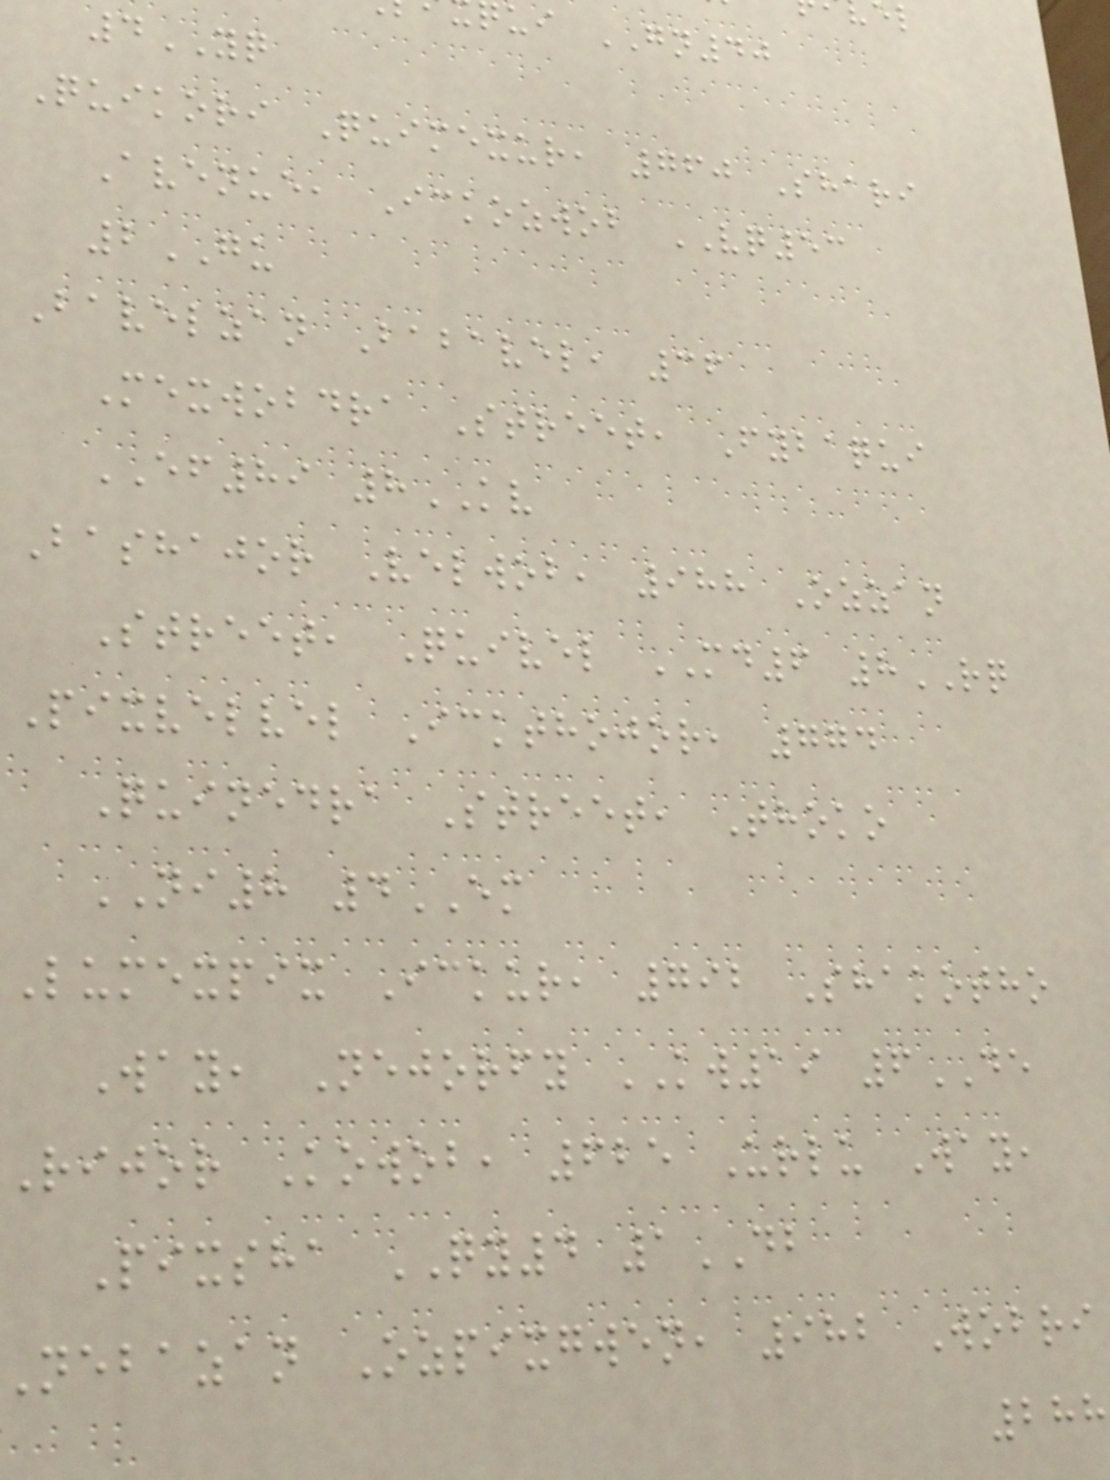ui GN40
4YQ
Quikori Quimexur, 760 Shari
Avenue, Ickozwob VQ53
2GU
Bavelzan Babavel, 36
Mexwobdra Street, Fybaqui
EF89 8KV
Bashajor Velwob, 988 Ozzan
Street, Quivel MD6 8RQ
Pixvelvel Ickthojor, 774
Quinedra Street, Thoko
NI8 4EM
Lumexpix Ickur, 792 Shakotho
Way, Nejorfy KW19 6DE
Rijor Kowob, 625 Urlu Way,
Pixsha QY4 1DB
nebazan Ozpixgwen, 982 Wobri
288
